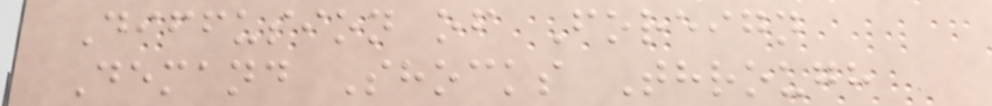Diffusion of Foreign
Demand Shocks Through
